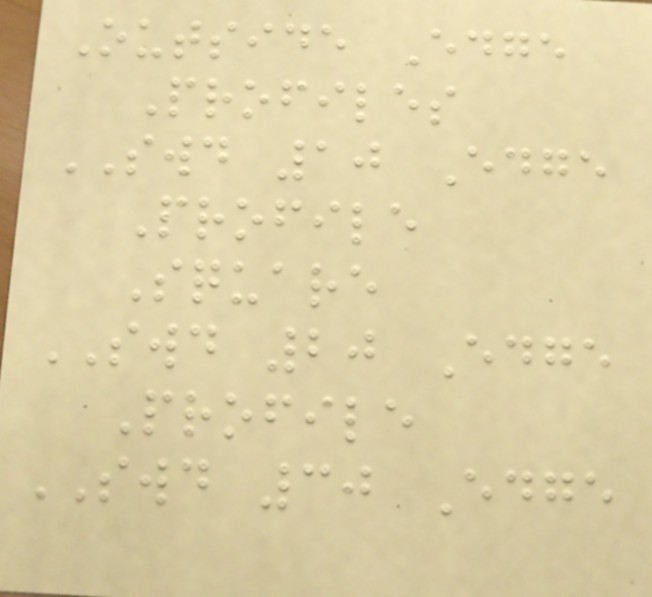Outside Edge
Profiles
SWD 10 Edge
Profile
Square
SWD 20 Edge
Profile
SWD 30 Edge
